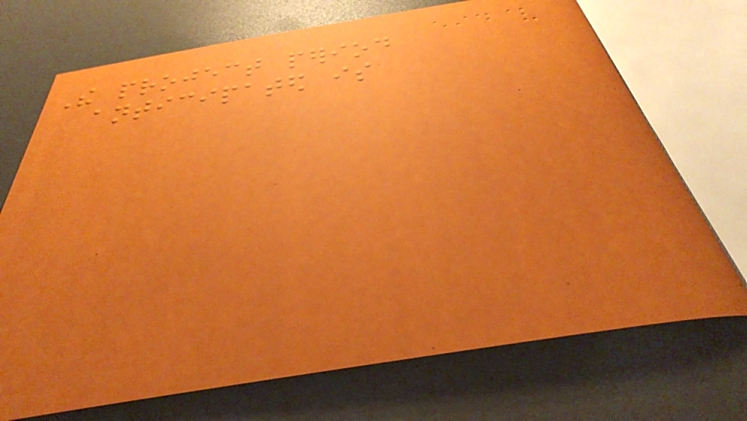The project period
anticipated is
